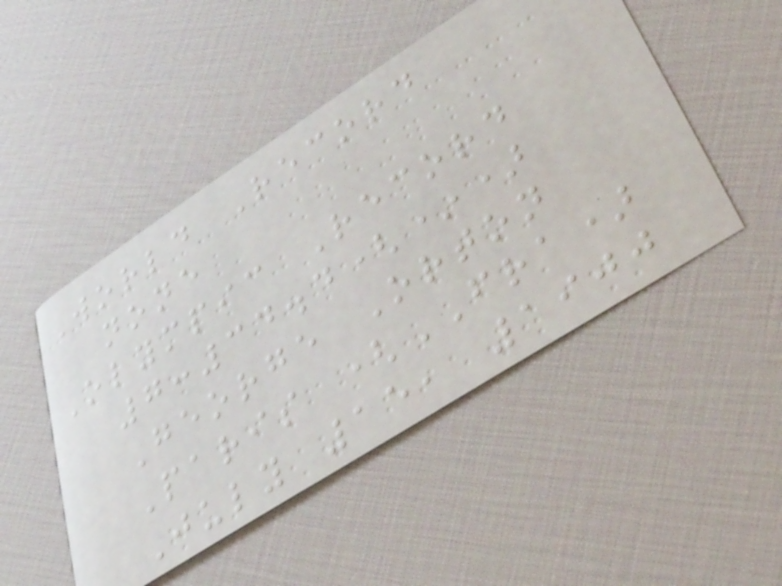World Record
none
Olympic Record
7:34.4(*)
George Orton
Paris (FRA)
July 15, 1900
